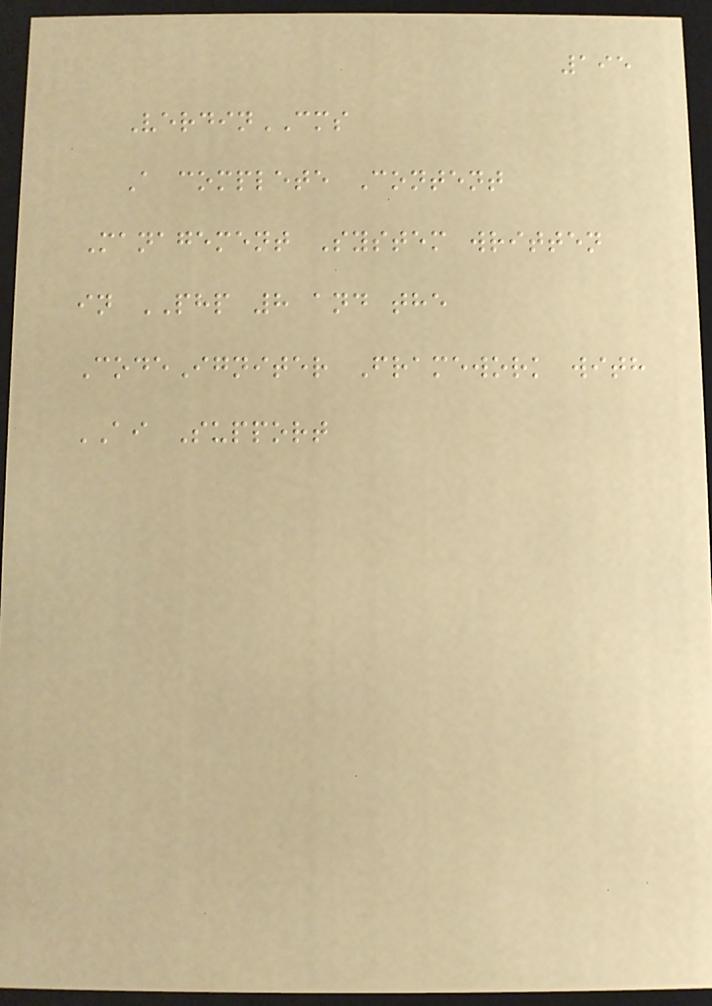195
VerdinCMS
A complete Content
Management System written
in PHP 8 and the
CodeIgniter Framework with
AI Support
